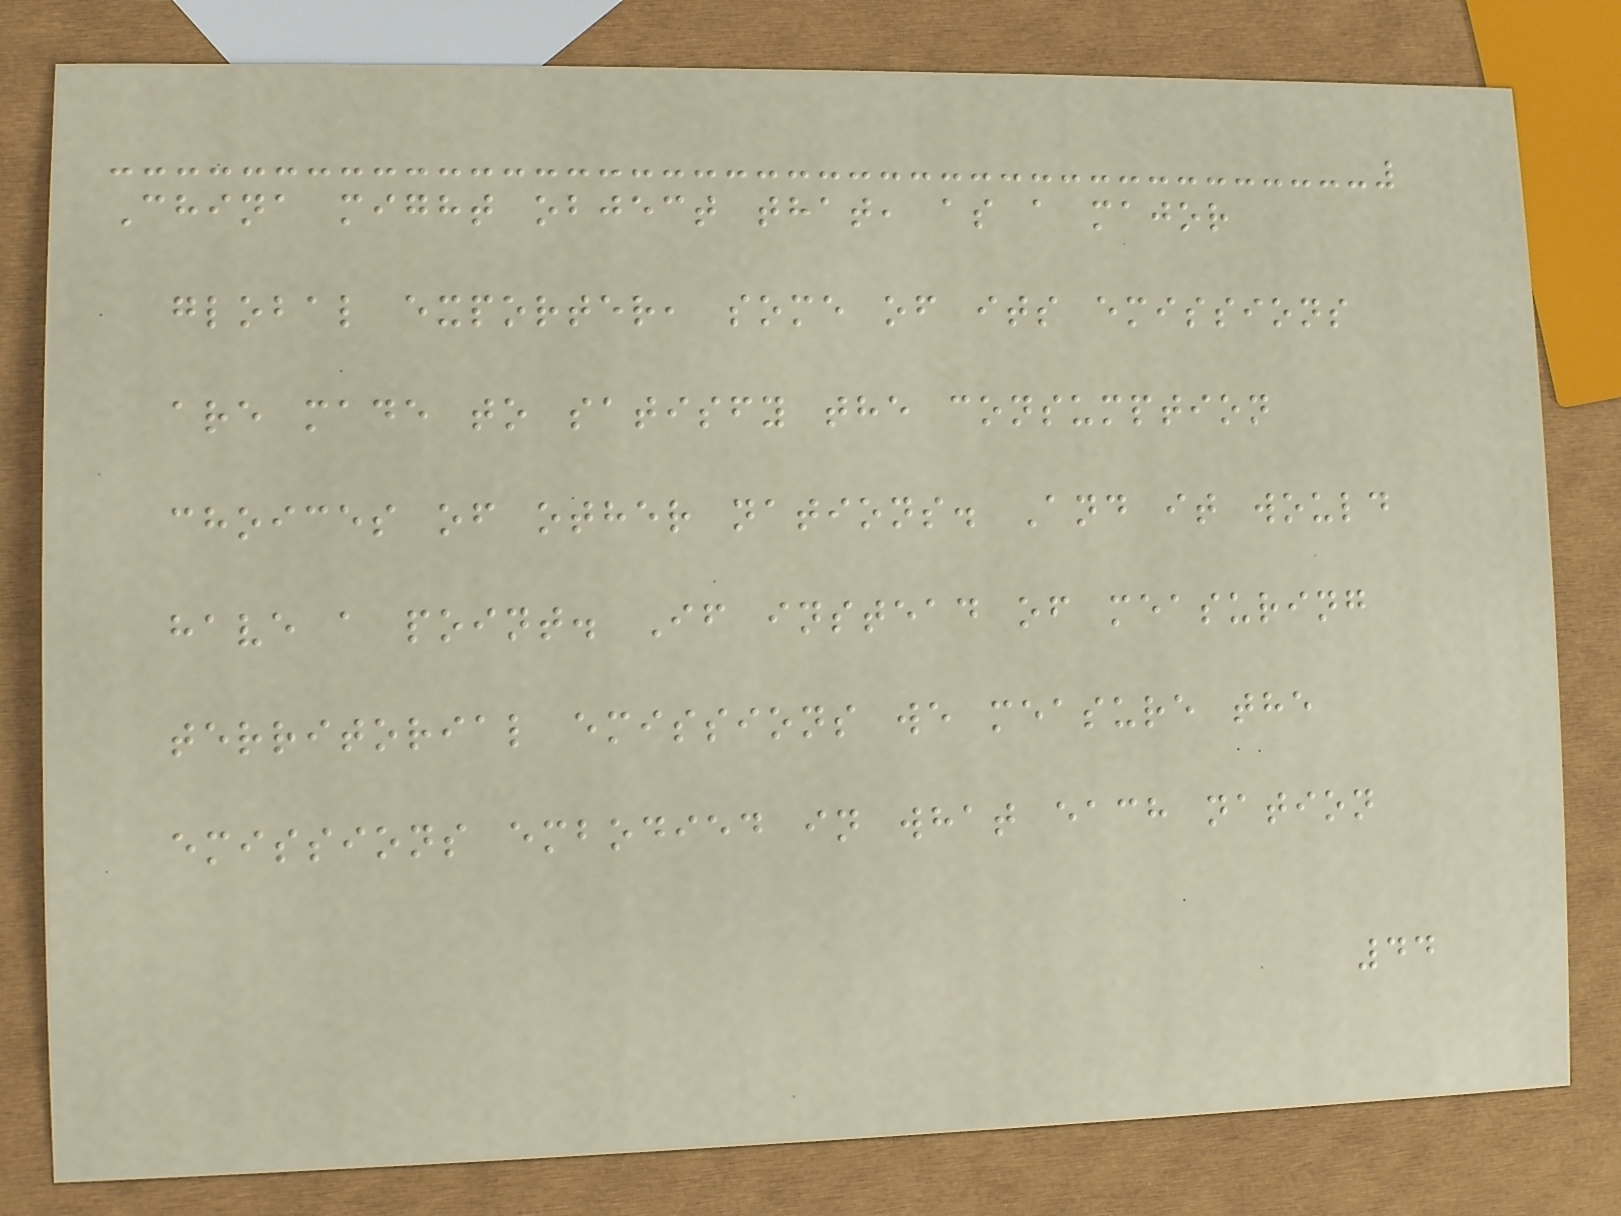China might object that, as a major
global exporter, some of its emissions
are made to satisfy the consumption
choices of other nations. And it would
have a point. If instead of measuring
territorial emissions we measure the
emissions embodied in what each nation
44
